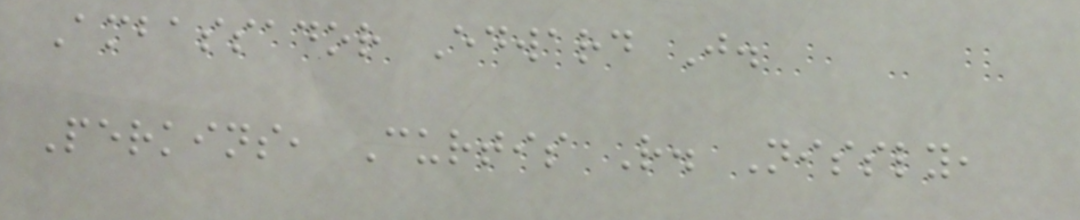Ambassador Edward J.
Perkins, Curtis R. Nissly,
